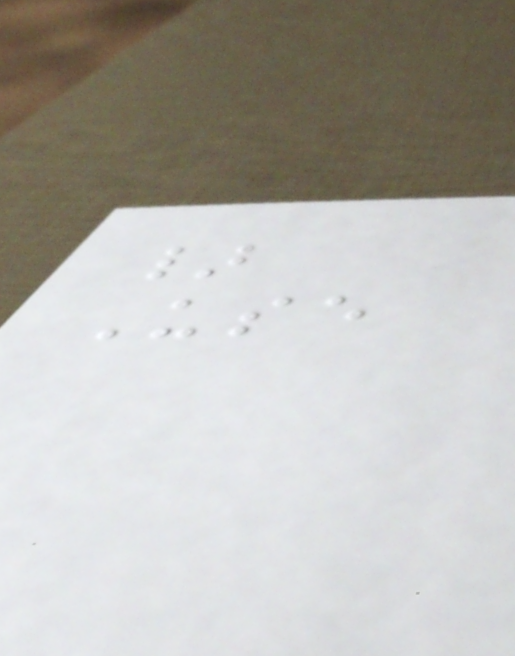}
Use
